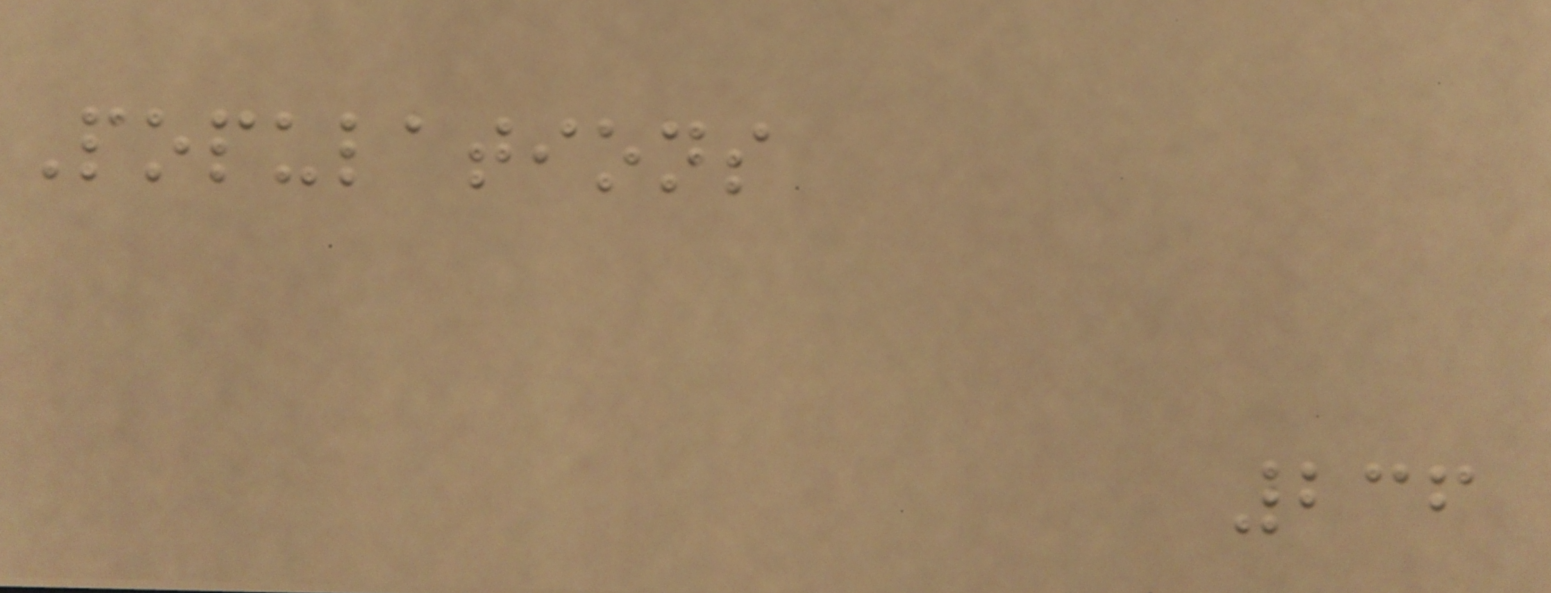Populations
236
